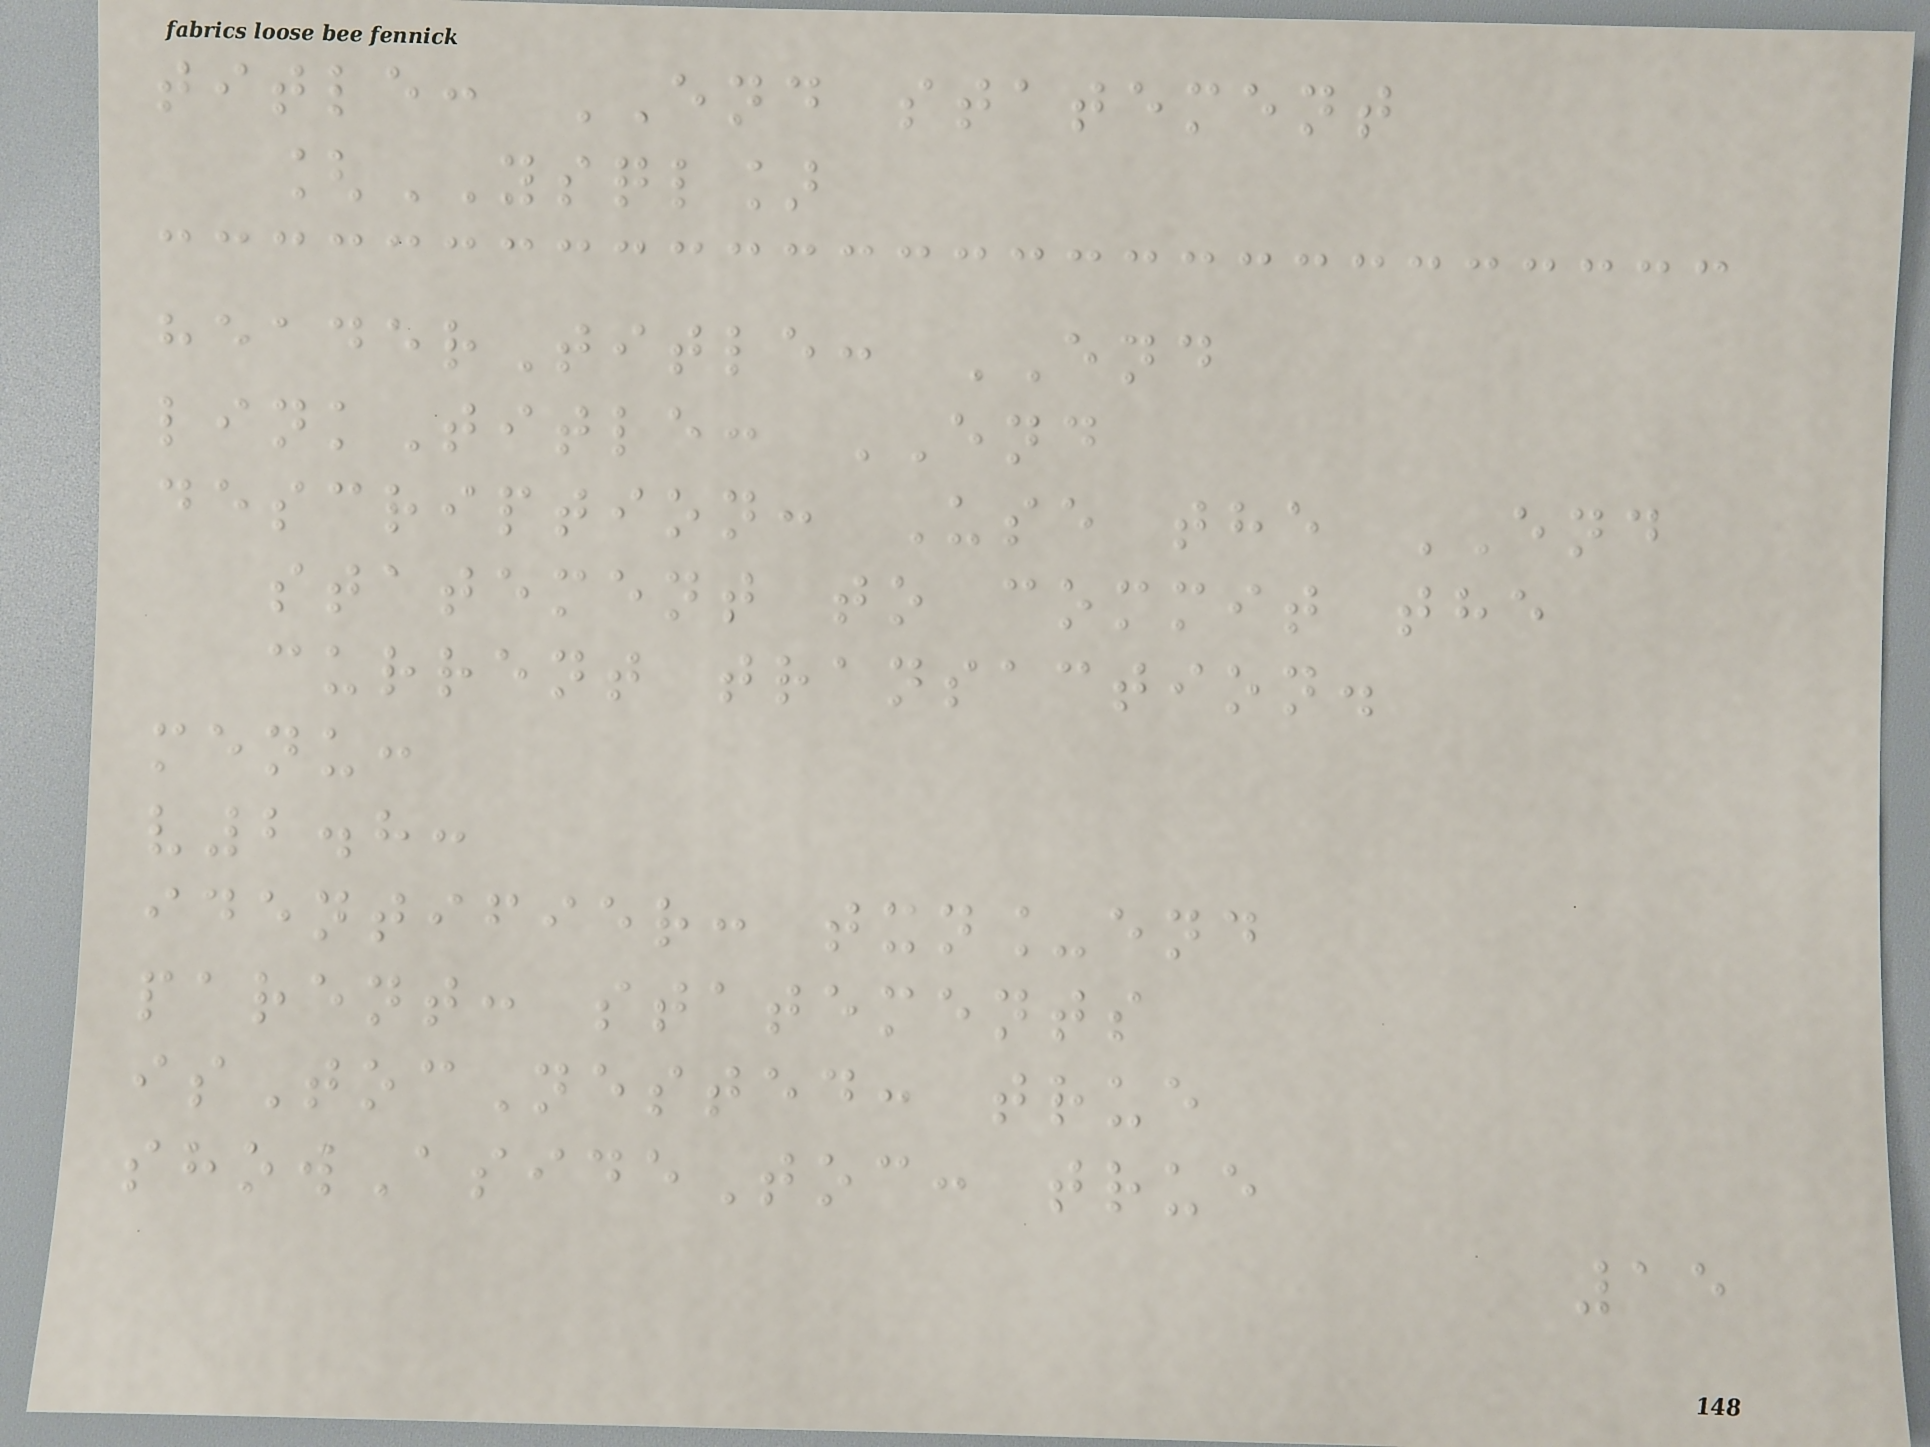title: END statement
[YSQL]
headerTitle: END
linkTitle: END
description: Use the END
statement to commit the
current transaction.
menu:
v2.8:
identifier: txn_end
parent: statements
isTocNested: true
showAsideToc: true
15
